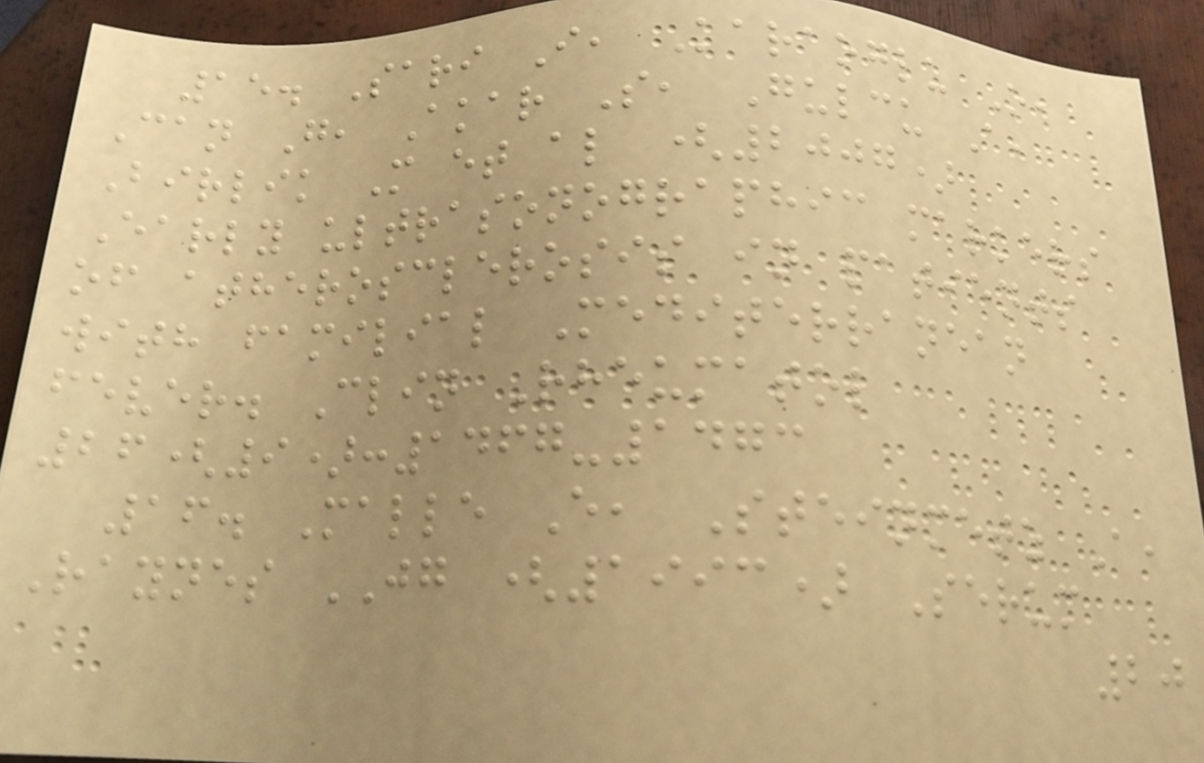15. Sari I, Karaoglu O,
Can G, Akar S, Gulcu A,
Birlik M et al (2007)
Early ultrasonographic markers
of atherosclerosis in patients
with familial Mediterranean
fever. Clin Rheumatol
26(9):1467-1473
16. Malle E, Steinmetz A,
Raynes JG (1993) Serum
20
